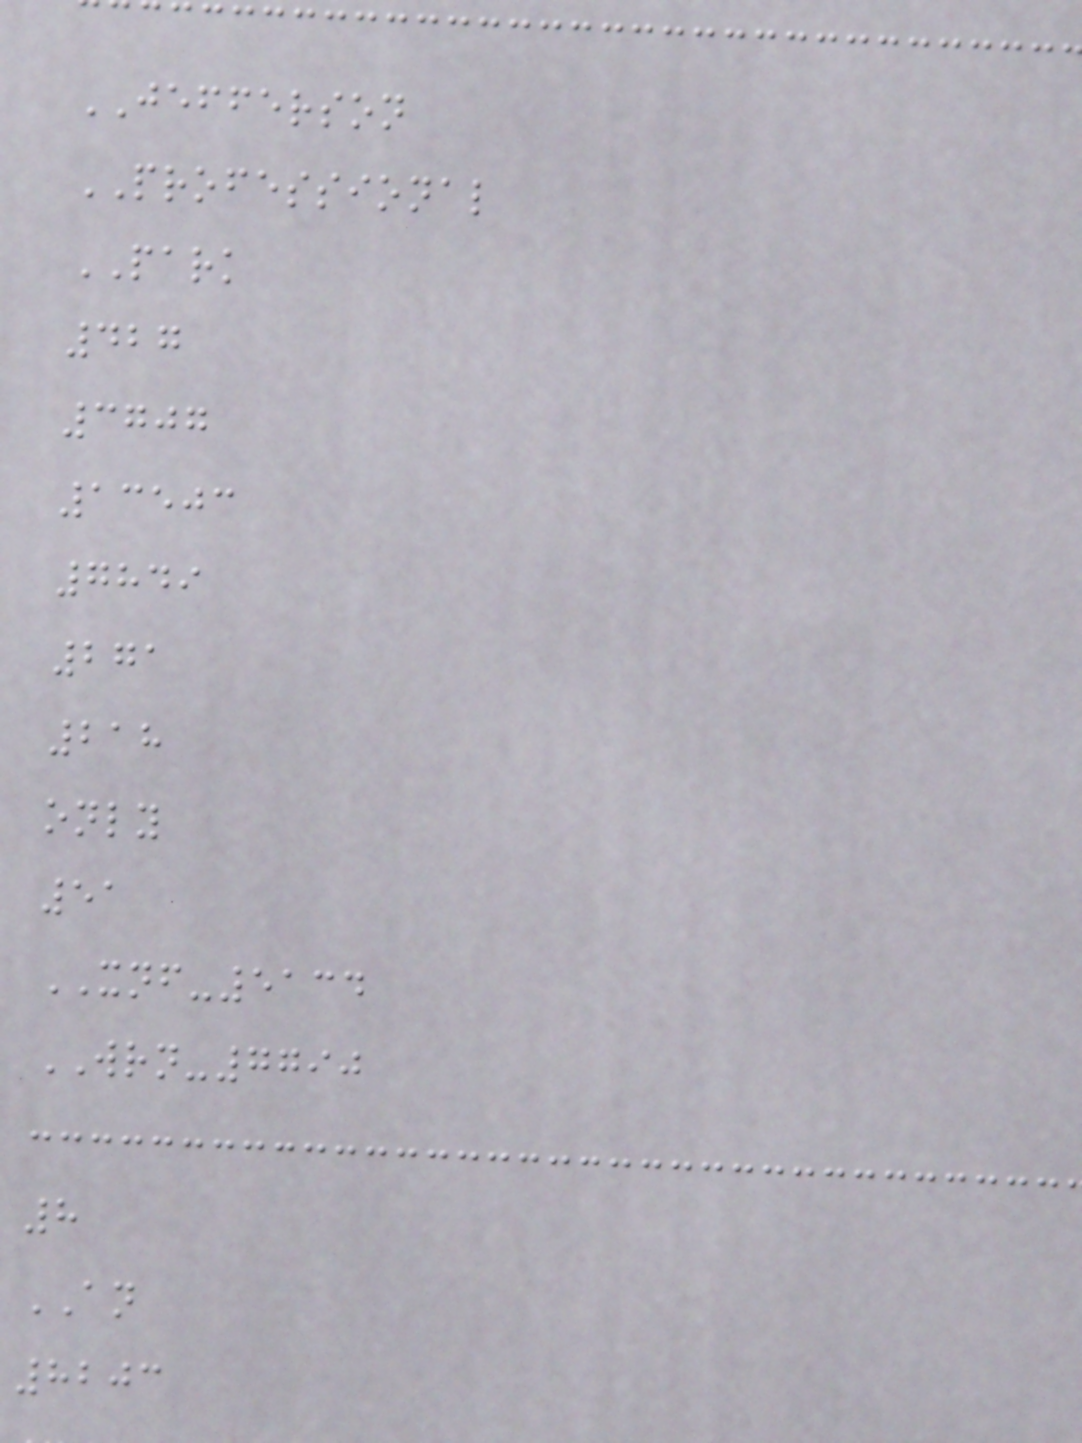JEFFERSON
PROFESSIONAL
PARK
427
3707
13503
7849
271
218
only
51
XNF-5134
WRN-7790
8
AN
8203
